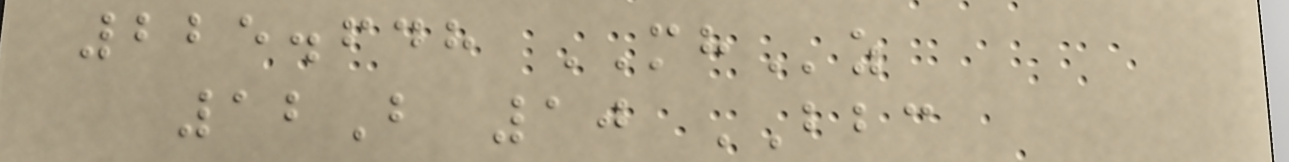225.648 MHz
12B 10 BBC
